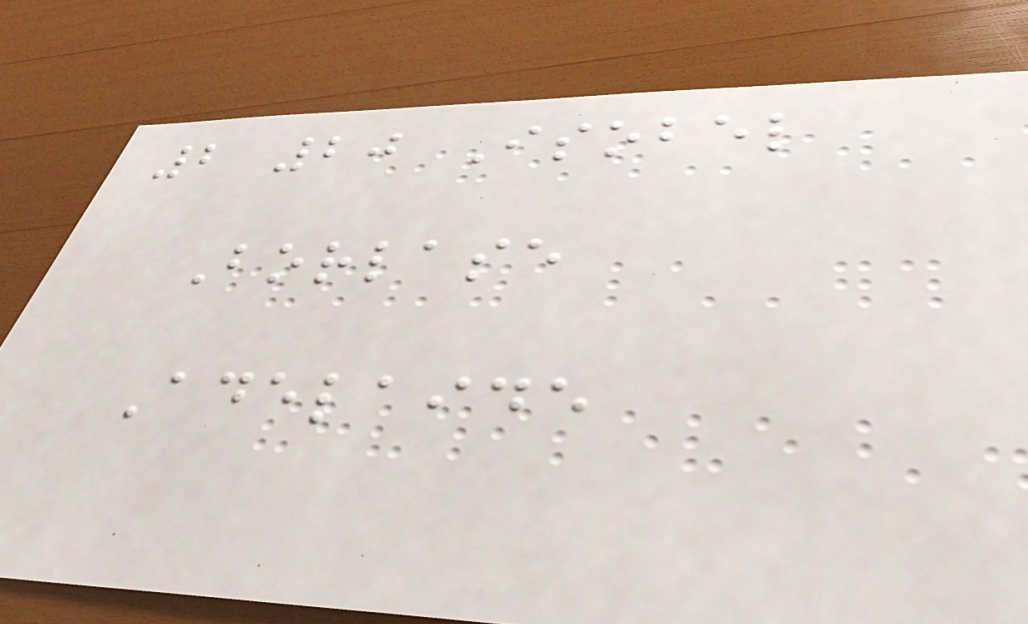2 20 Isobel
Borlase
Adelaide
